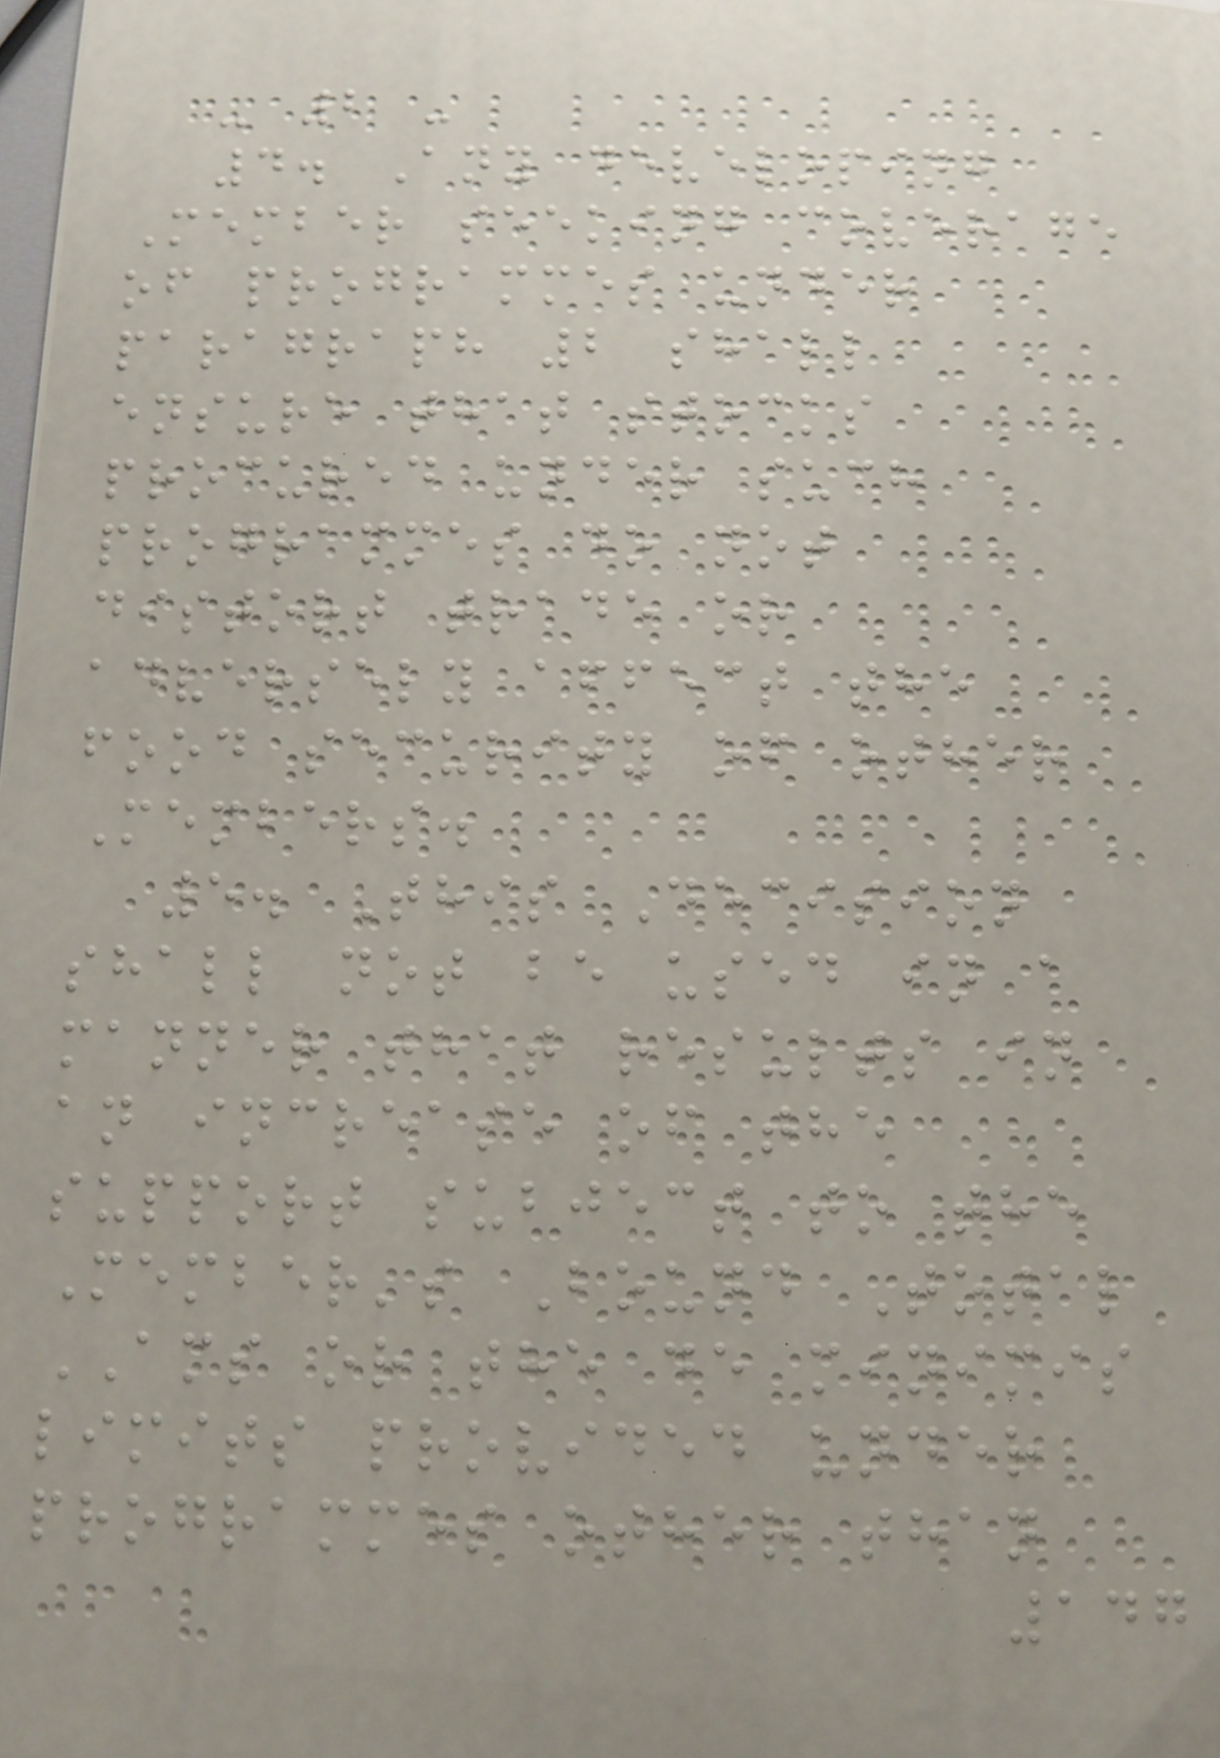- 2 -
4. Any developing
Member seeking coverage
of programmes under
paragraph 2 shall
ensure that stocks
procured under such
programmes do not
distort trade or
adversely affect the
food security of other
Members.
5. This Decision
shall not be used in a
manner that results in
an increase of the
support subject to the
Member's Bound Total
AMS or the de minimis
limits provided under
programmes other than
147
